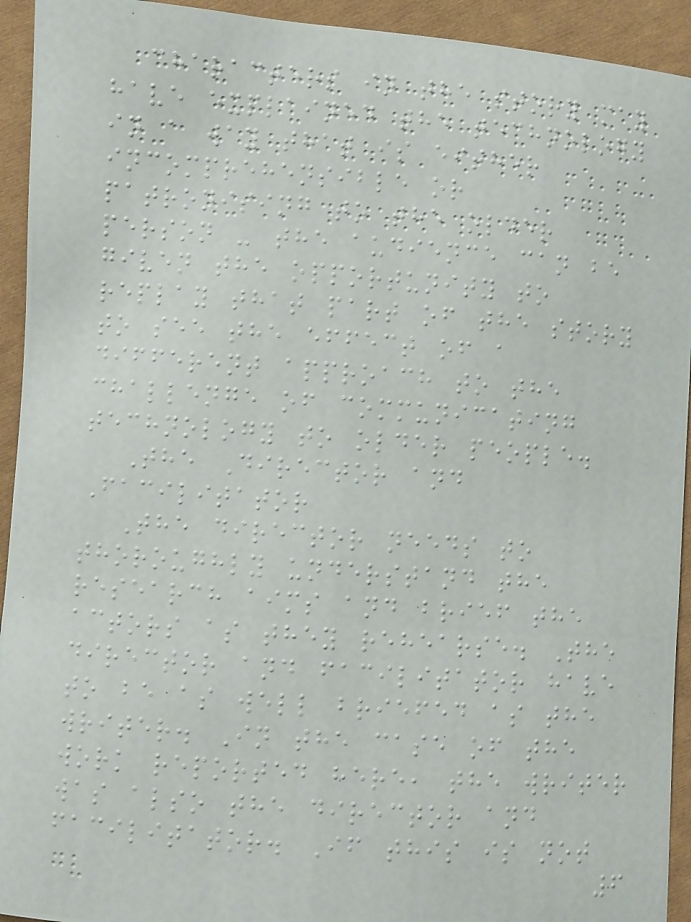characters in the story may
have explained the technology
in a way that is either
incomprehensible or
patronising to the older
person - the audience can be
given the opportunity to
replay that part of the story
to see the effect of a
different approach to the
challenge of communicating
technology to older people.
The Director and
Facilitator
The director needs to
thoroughly understand the
research aims and brief the
actors as they rehearse. The
director and facilitator have
to be as well briefed as the
writer. In the case of the
work reported here, the writer
was also the director and
facilitator. If this is not
6
